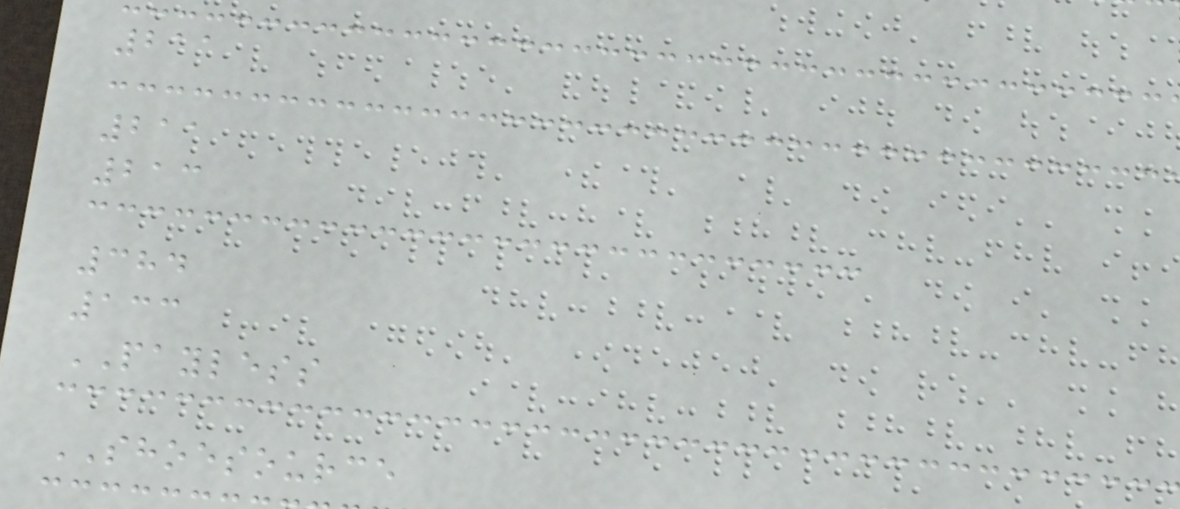211
211
213
384
133
PAYLESS
SHOESOURCE
